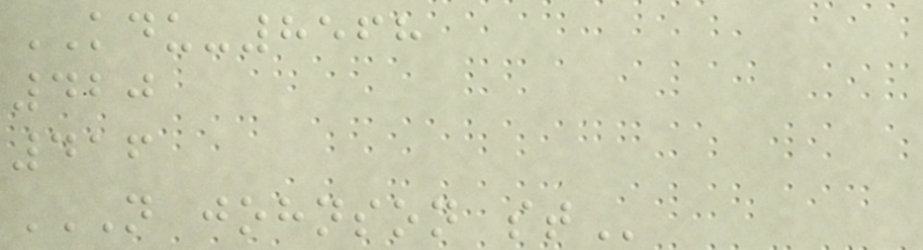KDU-8568
420
416
N JOHNSON ST
